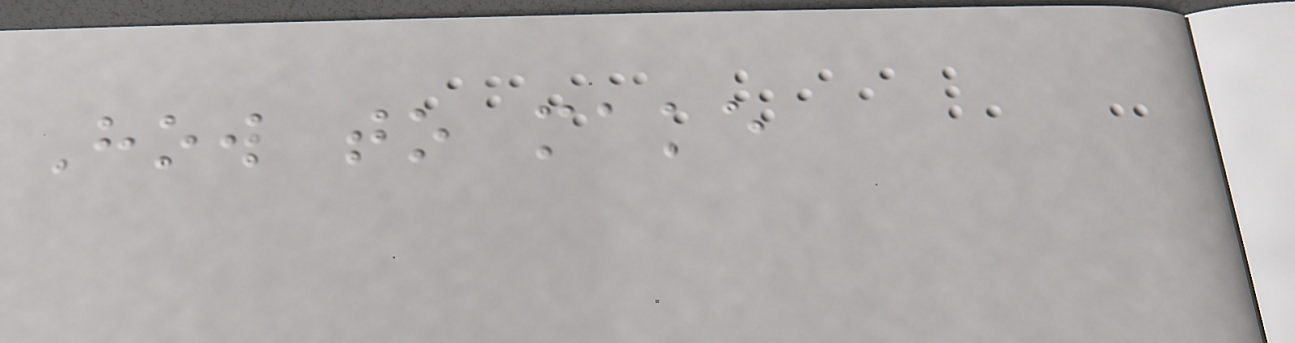How to make
